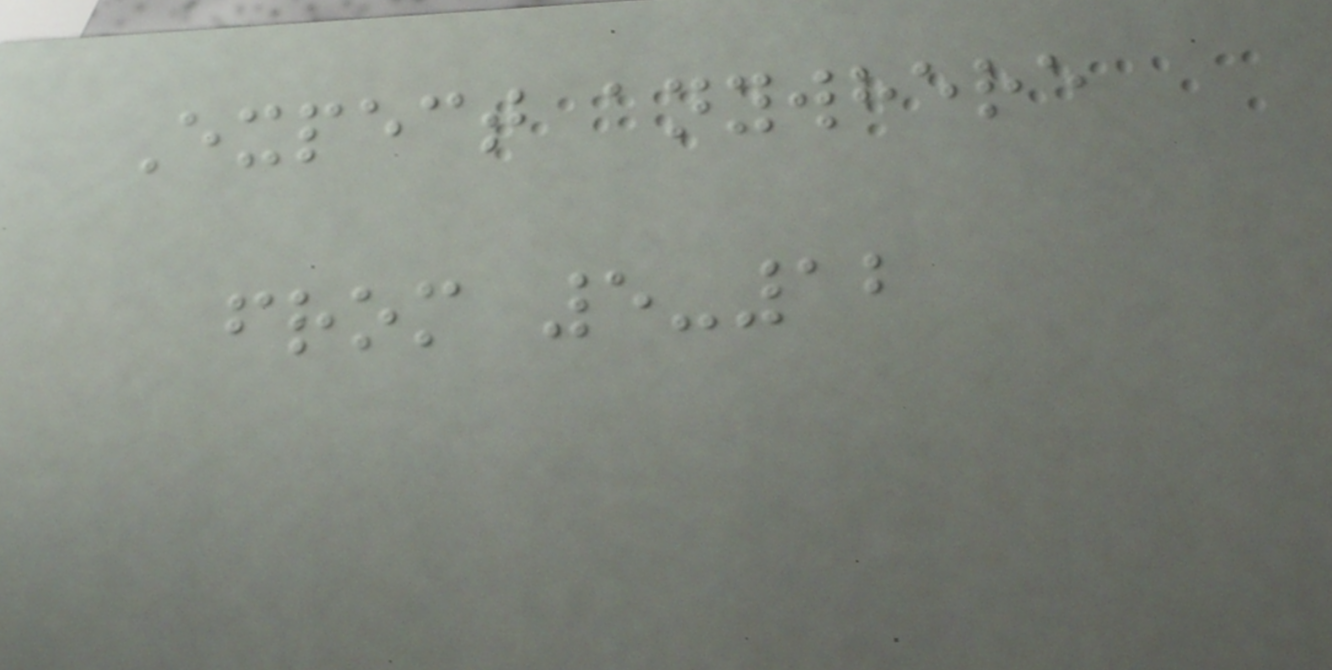Expect anywhere
from 5-12
